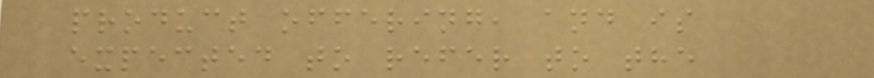product offering, and is
expected to refer to the
